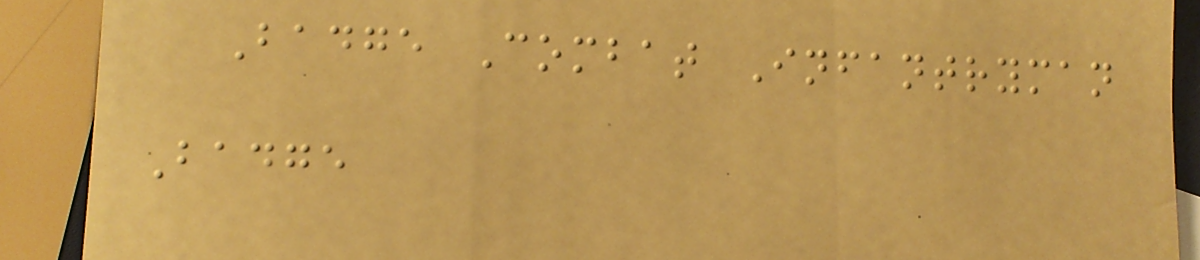Badge Combat Infantryman
Badge
